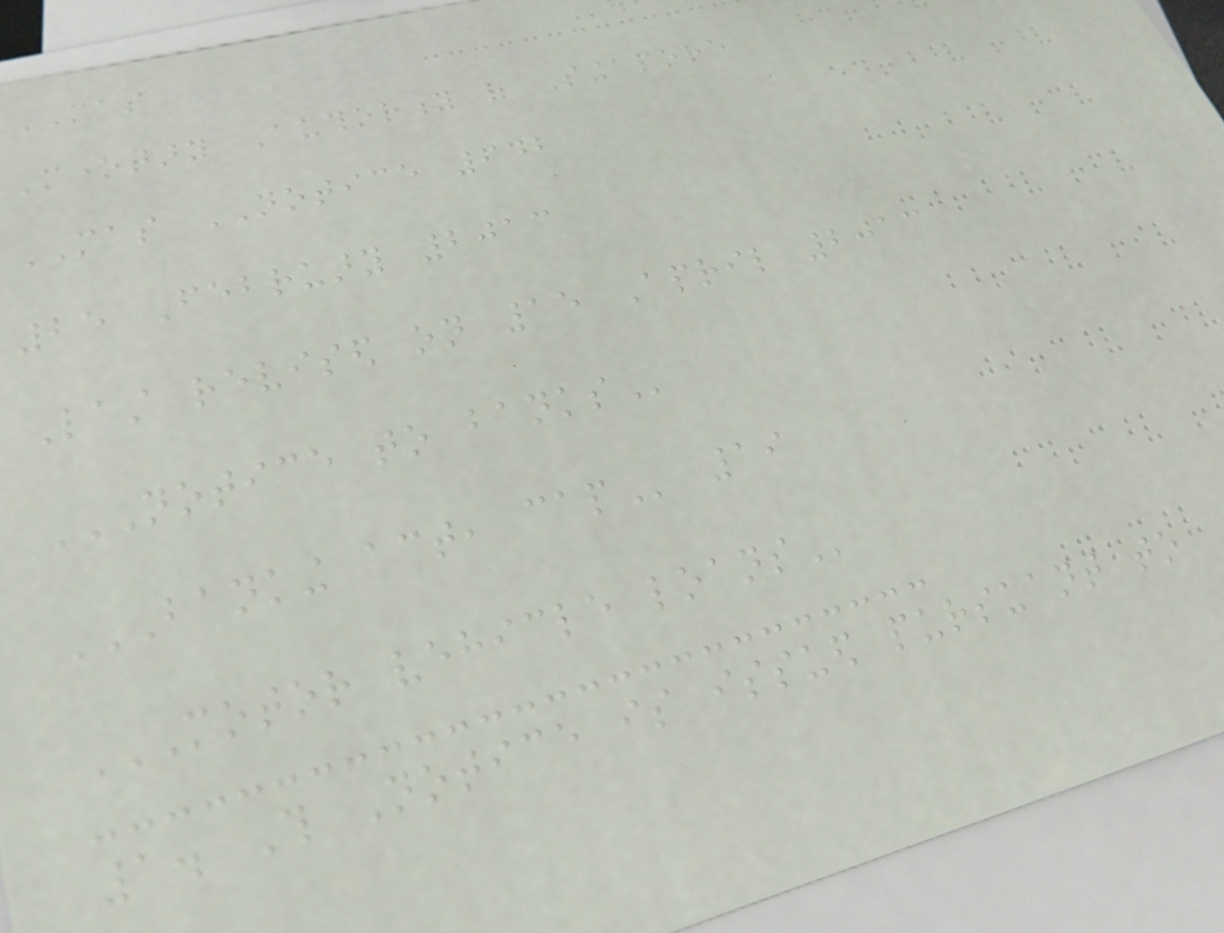MAS
Monetary Authority of Singapore
MAS NOTICE 642
25 February 2013
Last revised on 15 April 2013
NOTICE TO BANKS
BANKING ACT, CAP 19
MOTOR VEHICLE LOANS
1. This Notice is issued pursuant to
